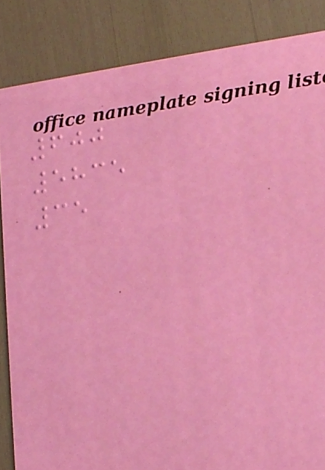600
5835
35
